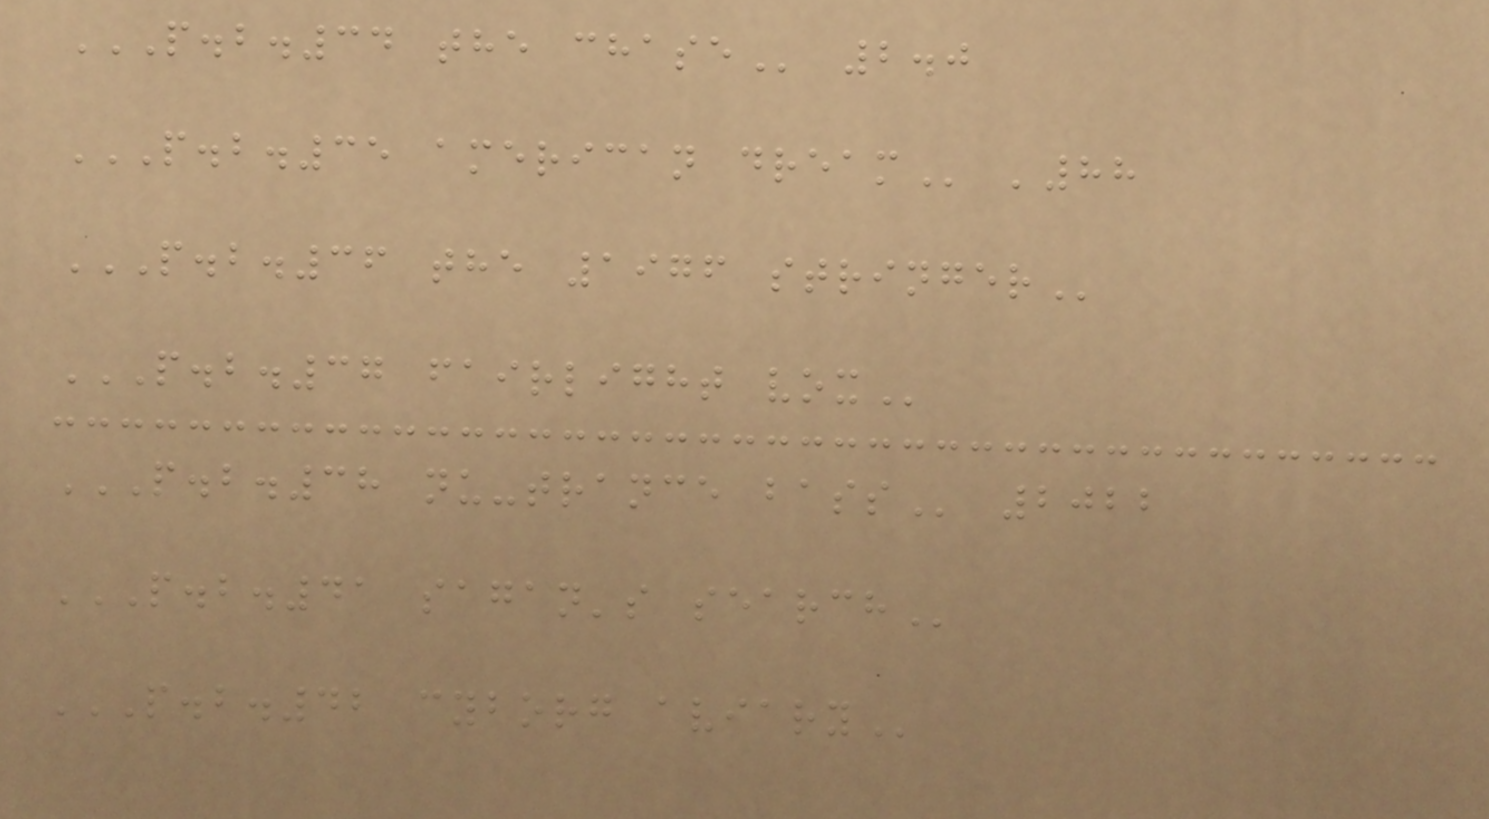P.B.34 THE CHASE 2.0
P.B.35 AMERICAN DREAM '88
P.B.36 THE 1976 STRINGER
P.B.37 FAIRLIGHT VOX
P.B.38 NU-TRANCE BASS 2022
P.B.41 SAGAN'S SEARCH
P.B.42 CYBORG AVIARY
